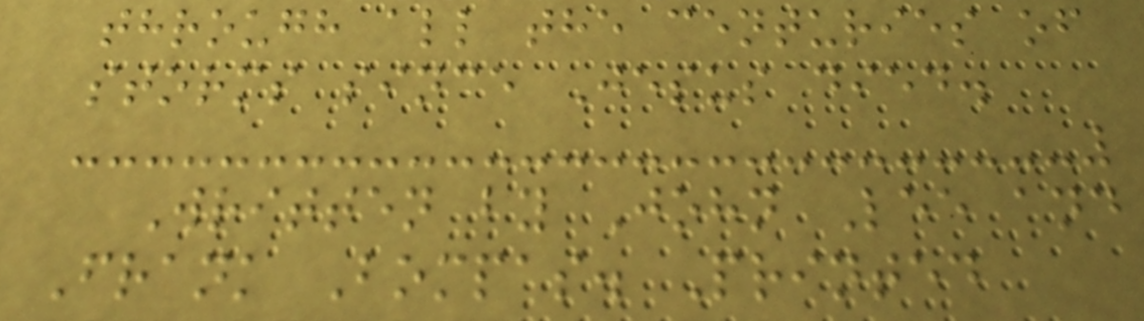through all the centuries of
storms since Jesus died.
Written by John Lee and
Frank Bompas. Printed
